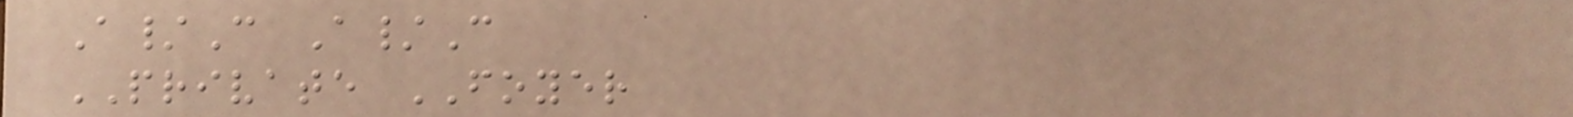A/C A/C
PRIVATE FOYER
